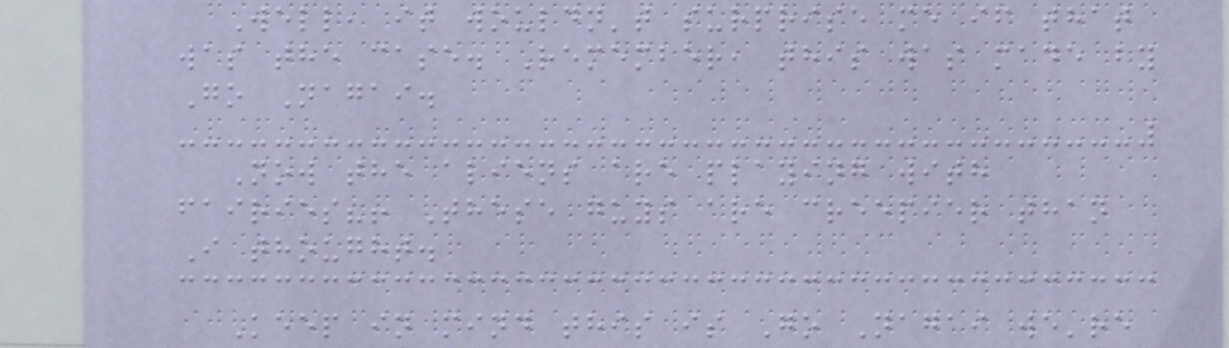Well, it wouldn't surprise me if that
was the case. Remember, this was made by
Go Nagai.
Now the aliens are playing with
fairies?! These guys are creepier than
I thought.
Keep in mind this is Go Nagai we're
